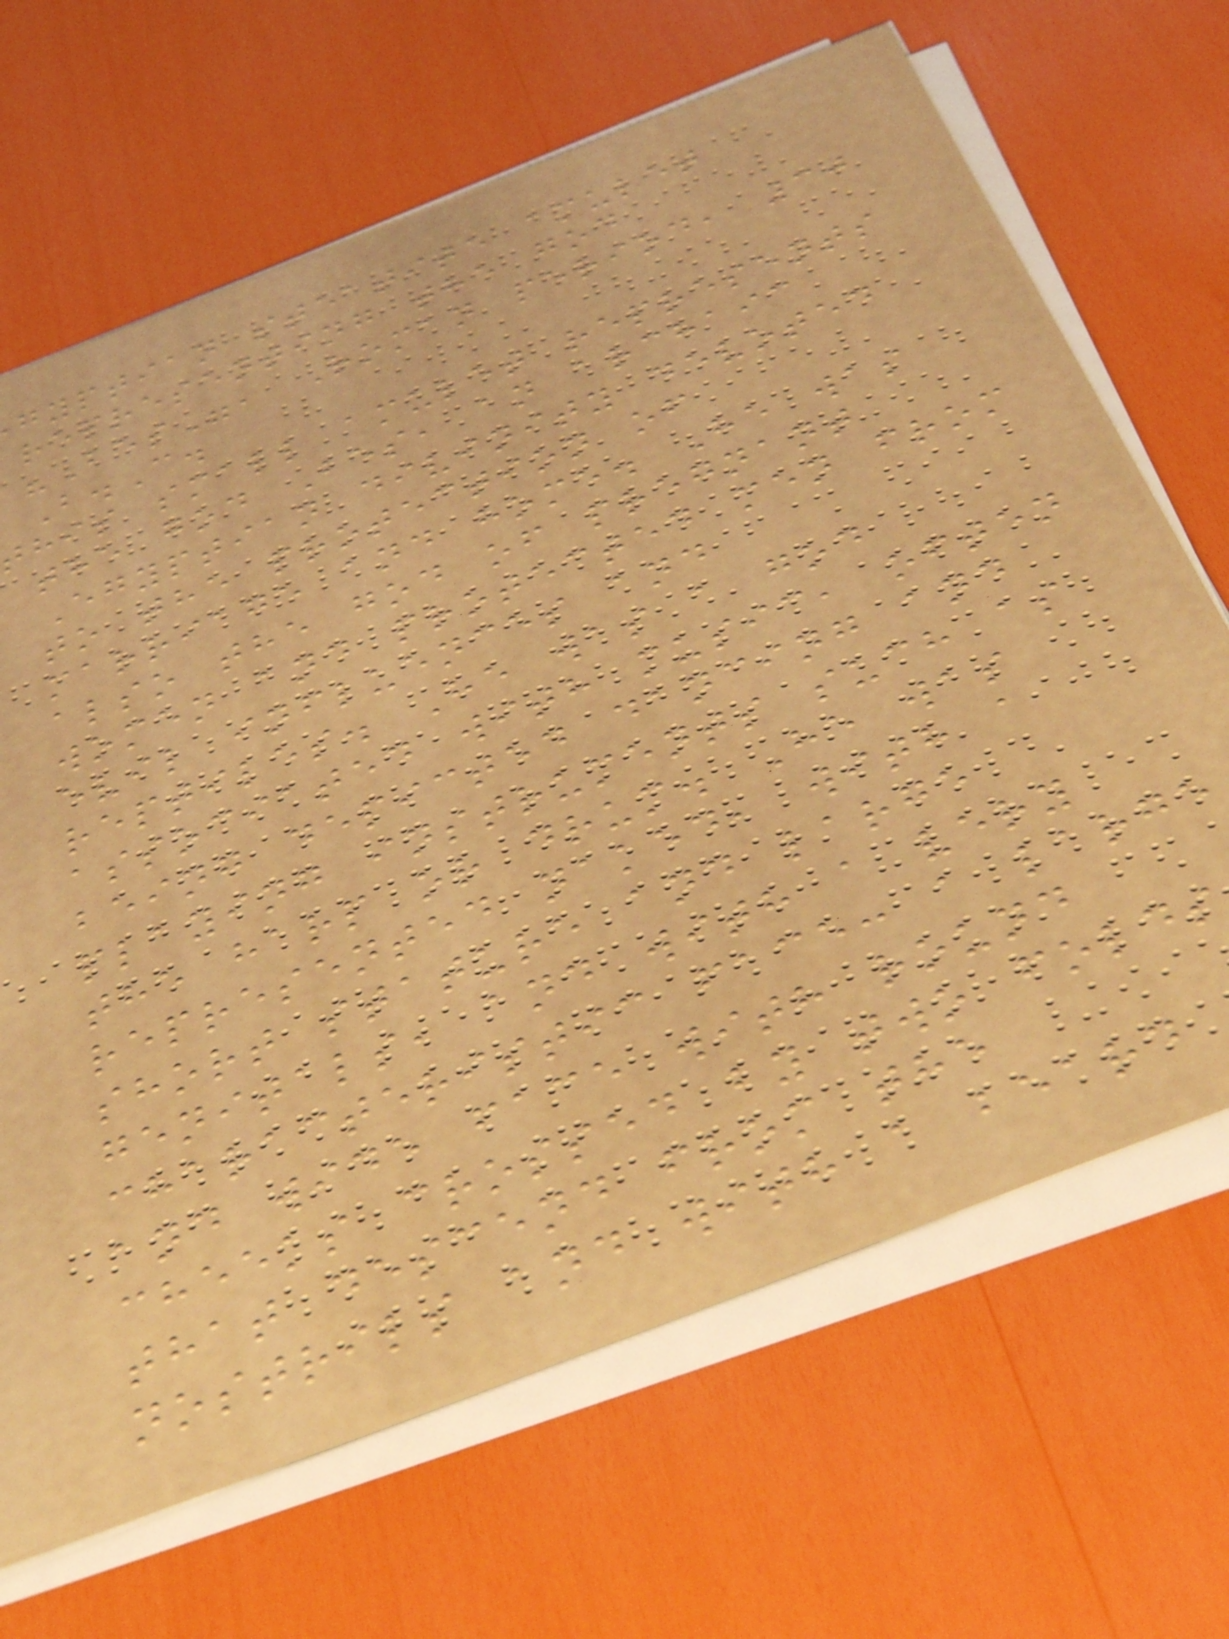gyptian steatite amulet
representing the god
"Bes", Roman period, 30
B.C.
his small amulet represents
the god Bes, an archaic
Egyptian divinity devoted
to the protection of
marriage and home. He was
also the god of pregnant
women and protected men from
evil influences and
reptiles. He was a god
associated with music, often
being depicted dancing and
playing instruments such as
the harp or drum. He was
represented naked, with a
short stature and large
genitals, and with a very
characteristic face: a large
and wide face with round
cheeks crossed by two folds
that descend from the
nostrils and with a beard
